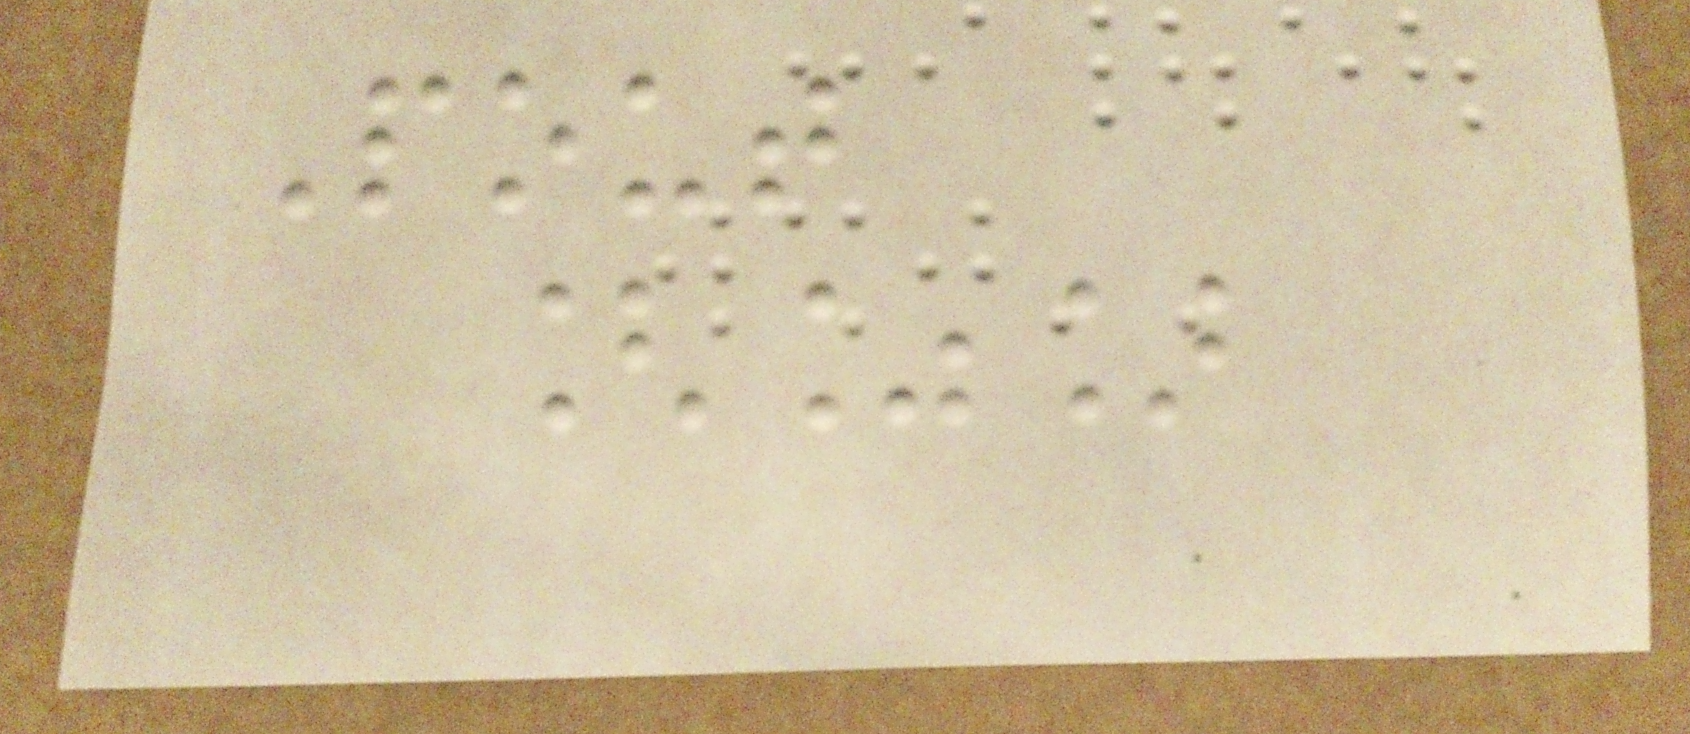Pout
[%]
